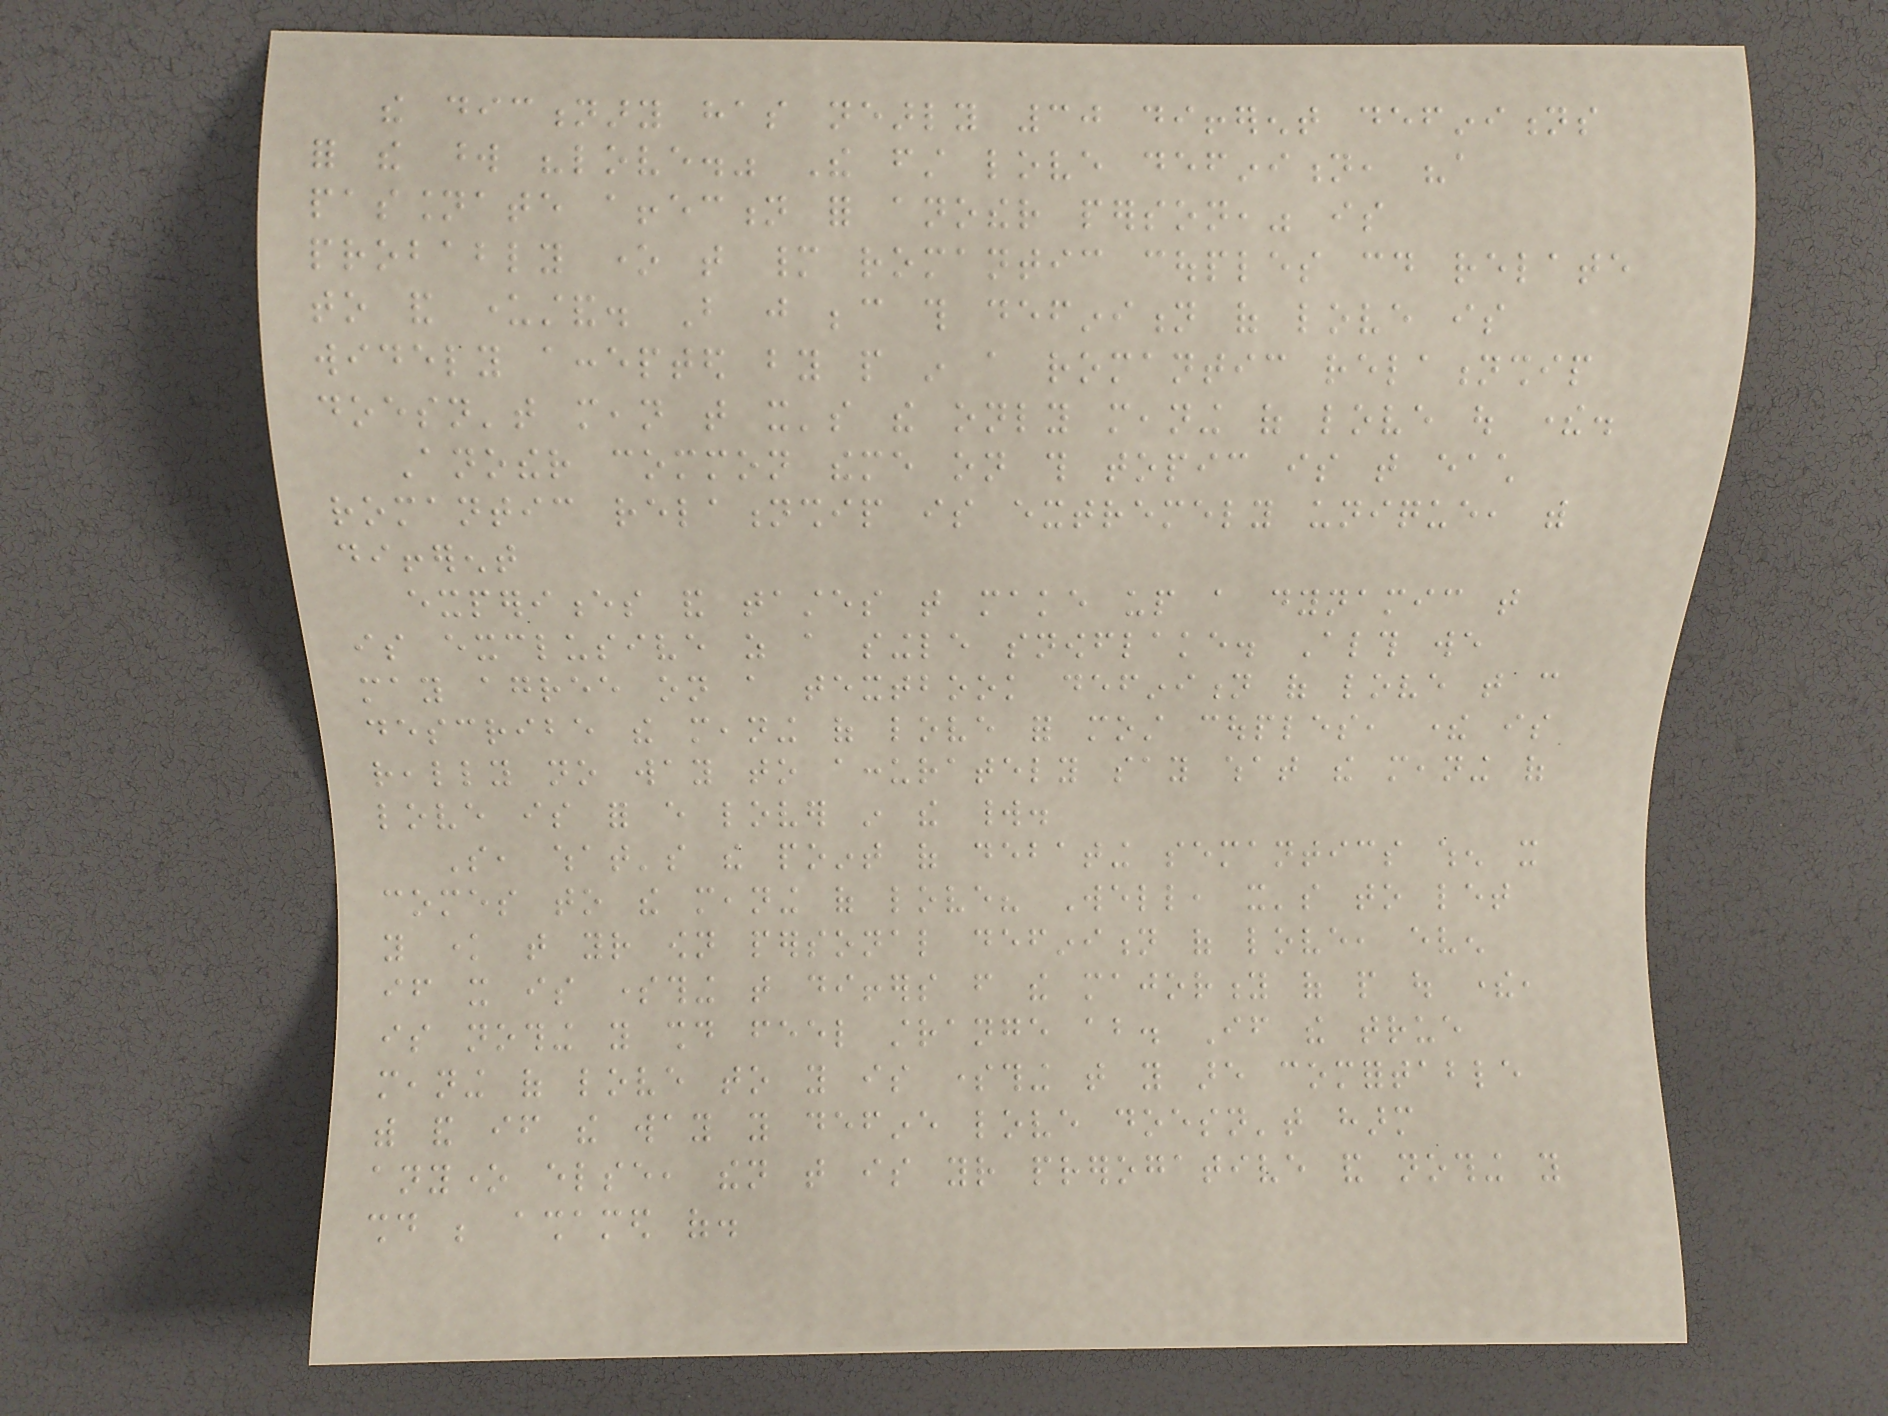the dictionary has nearly 30 different definitions
for the word "love." The first love definition, "a
passionate affection for another person," is
probably one that many romantic couples could relate
to and understand. But just because this definition of love is
widely accepted by people in a romantic relationship
doesn't mean that it's the only meaning of love out there.
Another common theme on this topic is that each
romantic relationship is extremely unique, with
different
experiences and tastes that make up a dynamic that
is exclusive as a single snowflake. Although we
may agree on a textbook definition of love that can
describe the meaning of love for most couples, there is
really no way to accurately say what the meaning of
love is for every lover in the world.
So, what's the point of debating semantics when it
comes to the meaning of love? Well, it's to let
you know that your own personal definition of love, even
if it is something that differs from the majority of people out there,
is nothing you should feel strange about. If the true
meaning of love to you is something that you are comfortable
with and if the way you define love doesn't harm
anyone else, then that is your prerogative and nothing you
should be ashamed of.
